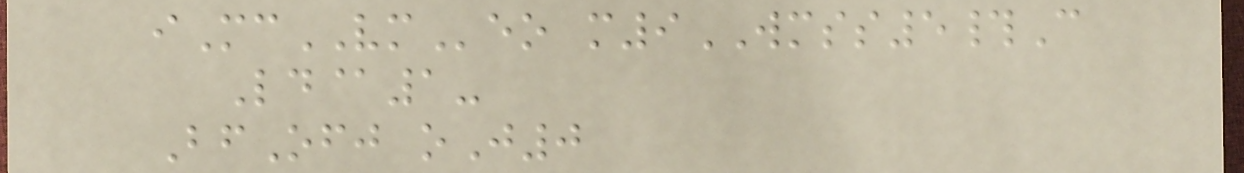iMcVMeo m9WMSS5#C
Ld@1-
BfOfj oJ0
